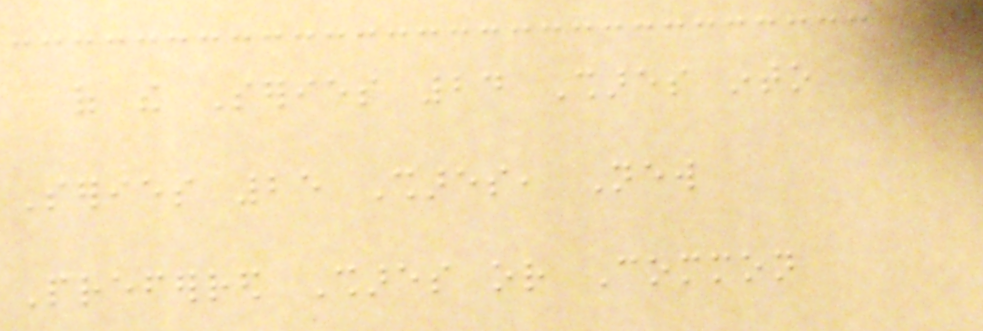of the Series 24 Shares into
Series 25 Shares, New
Preferred Shares or Common
